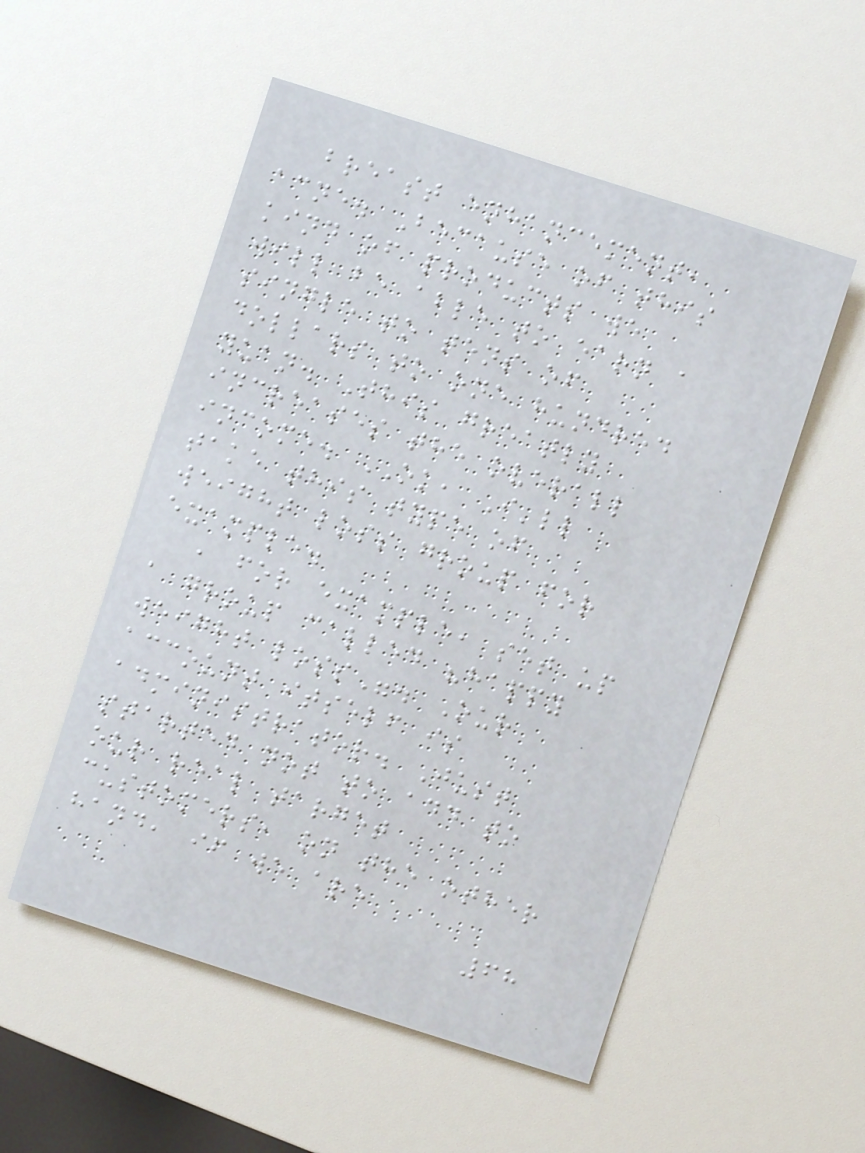breast enhancement,
acne. Because of this
kind of products we
will be able to earn a
single to tens of
dollars to one hundred
yuan. This greatly
increases the overall
income. OK, I'll
take this type of
weight loss group for
example.
, for example, set up
a group called "happy
weight loss". Our
account itself is
administrator. Just
started not to add to
our real target
customers, on the other
hand, if we are
68
